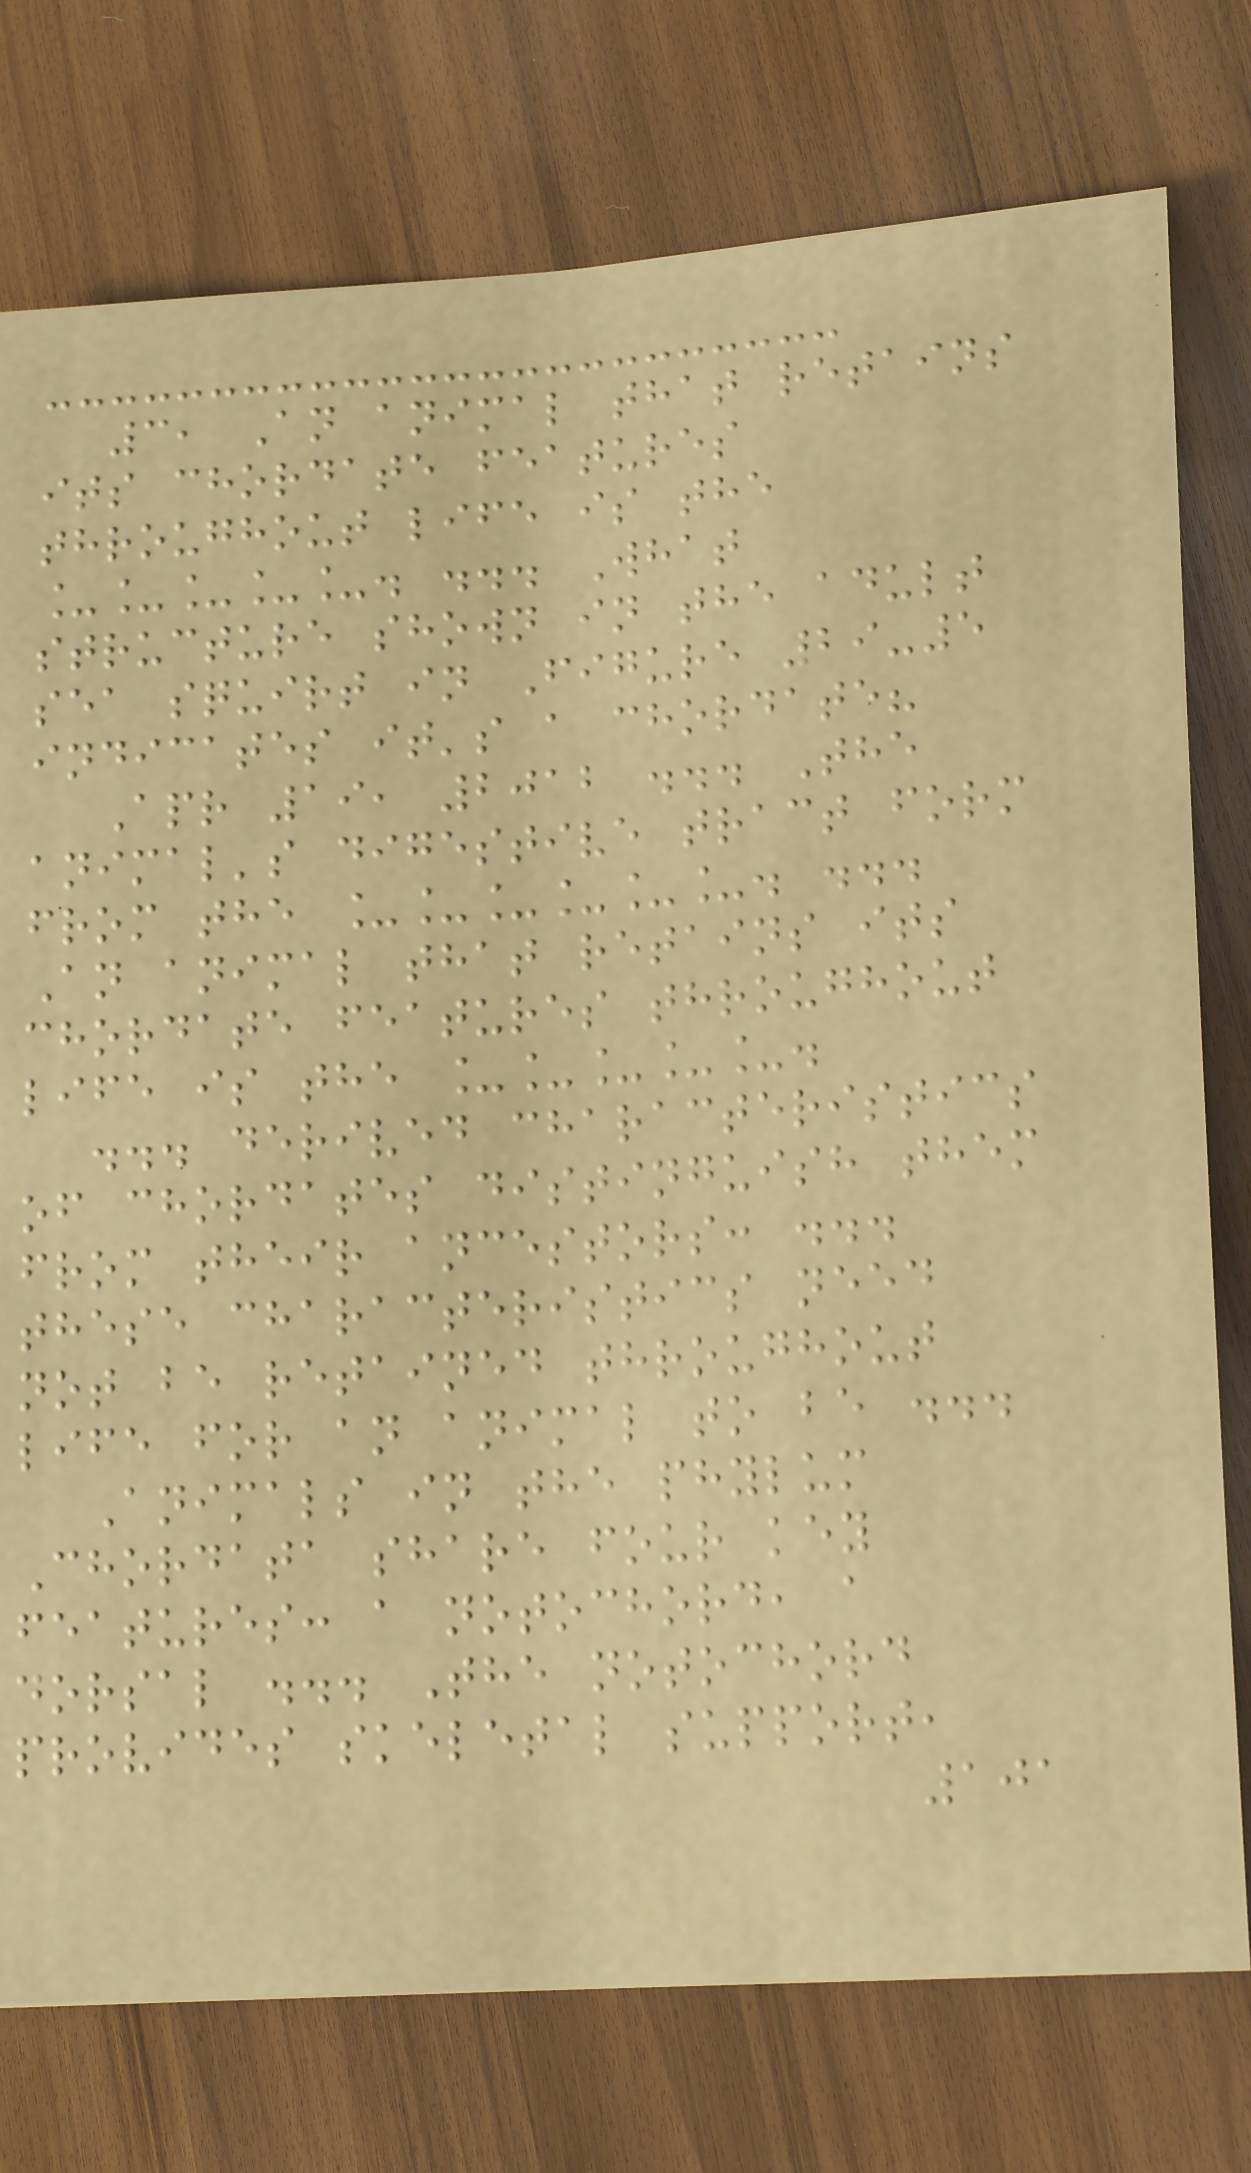3, An animal that retains
its chordate features
throughout life is the
_____. ... What
structure shown in the adult
sea squirt in Figure 29-5
indicates it's a chordate?
Apr 19, 2012 ... The
animal's digestive tract form
from the ______. ...
An animal that retains its
chordate features throughout
life is the _____.
... derived characteristics
of chordates distinguish them
from their ancestors: ...
these characteristics need
not be retained throughout
life for an animal to be ...
Animals in the phylum
Chordata share four key
features: a notochord, a
dorsal ... The notochord
provides skeletal support,
101
